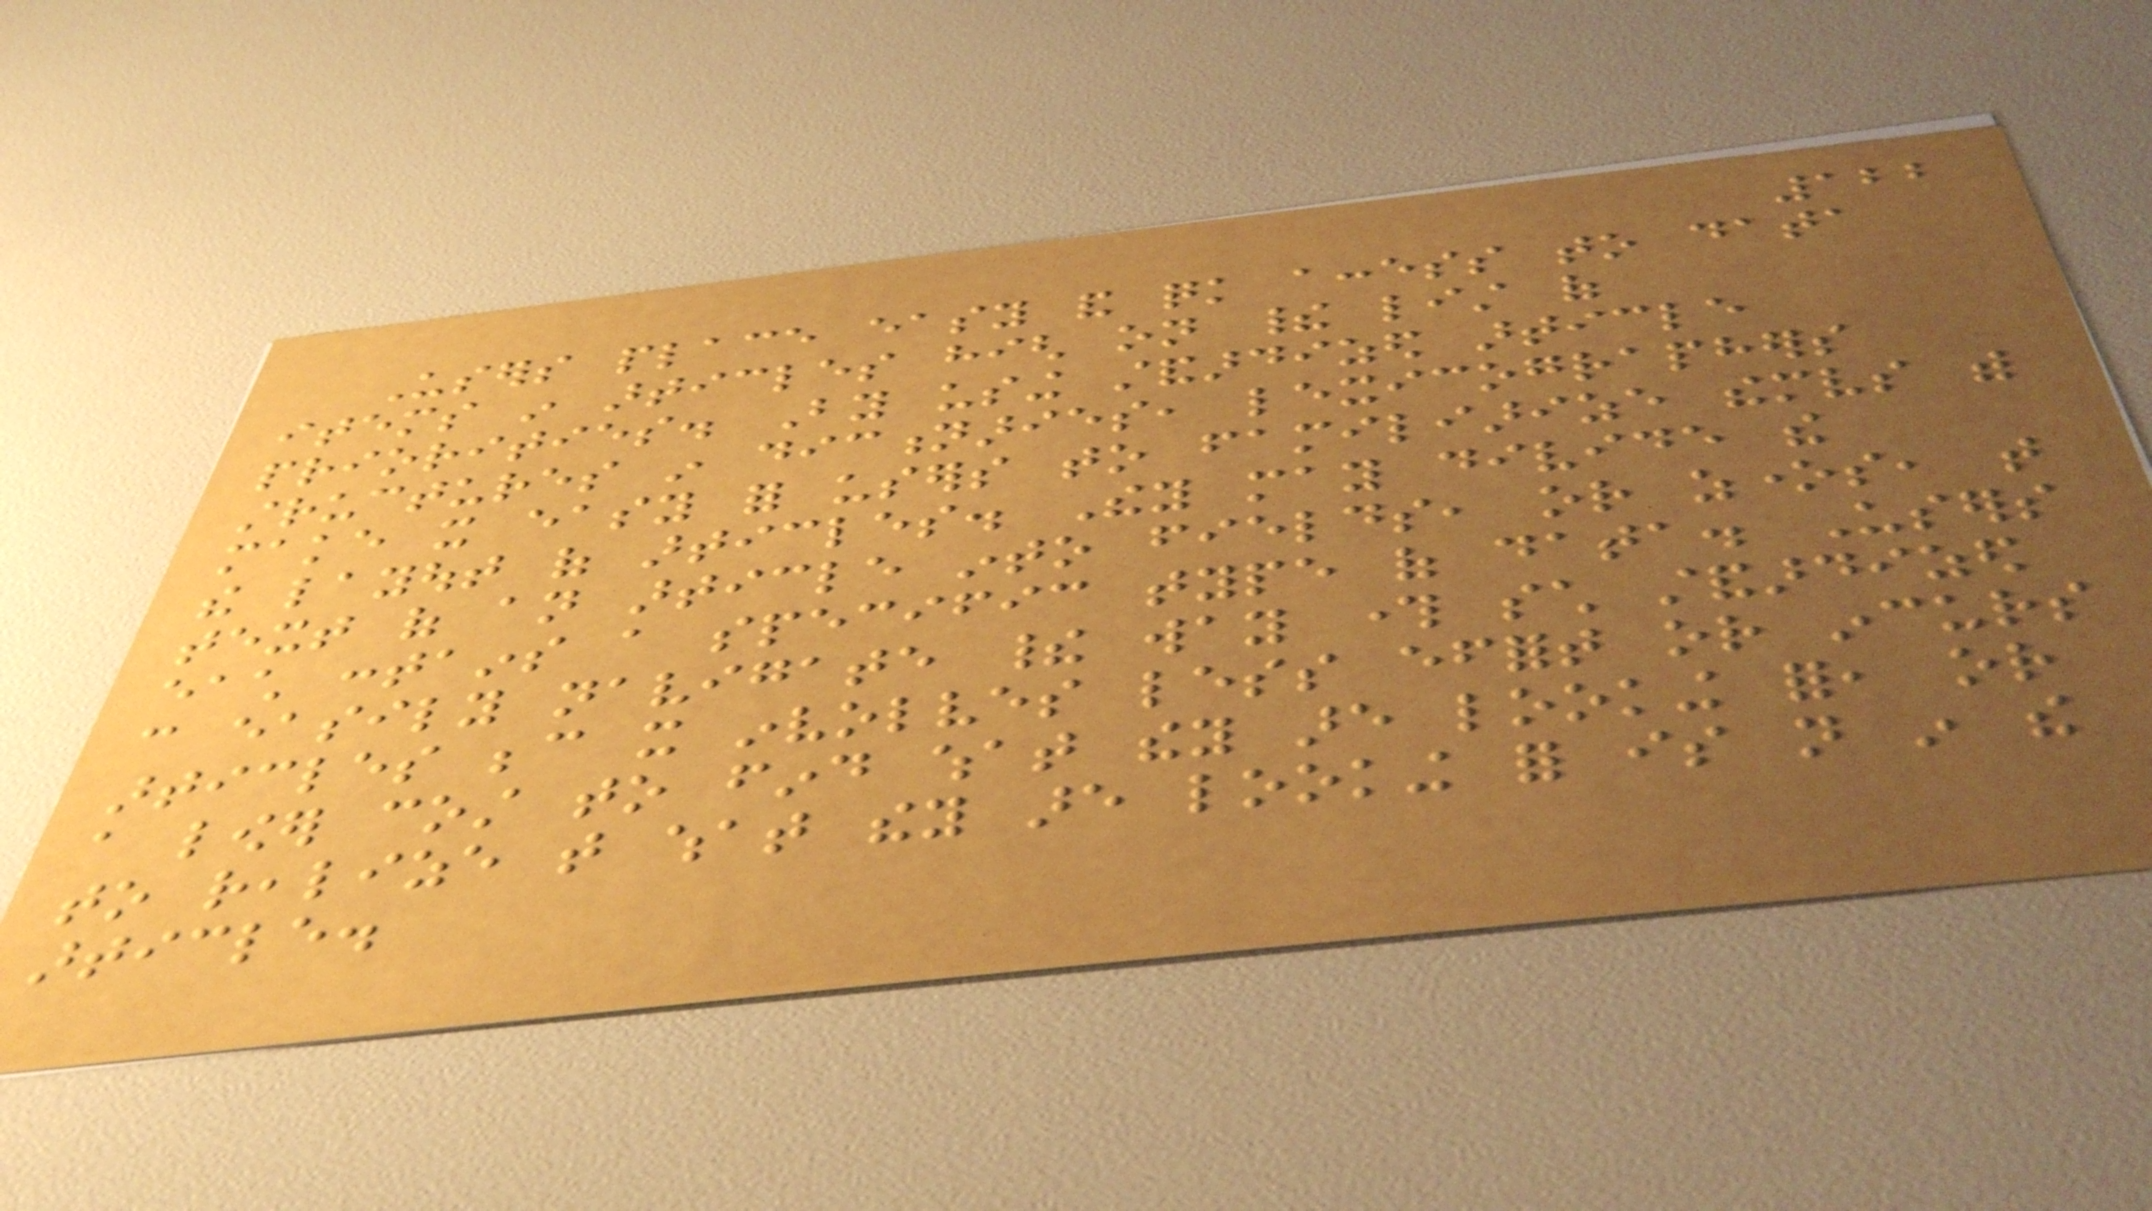122
Users place easy and quick access to data
items in articles high on their list of
priorities. By using standardized article
structures in dictionaries, lexicographers
make it easy for users to familiarize themselves with
the layout of articles. They may divide the
text of an article into fields, or zones, that
each contains a specific type of data. Users
can easily navigate their way through such standardized
articles because it involves less effort or incurs
a lower cost to find what they are looking for, or
to realize that what they are looking for is not in the
article.
